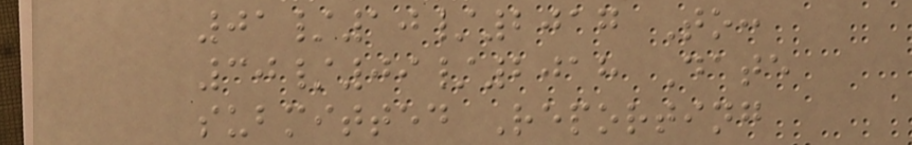01/10/2017 To:
30/09/2018 Date
submitted Reporting
